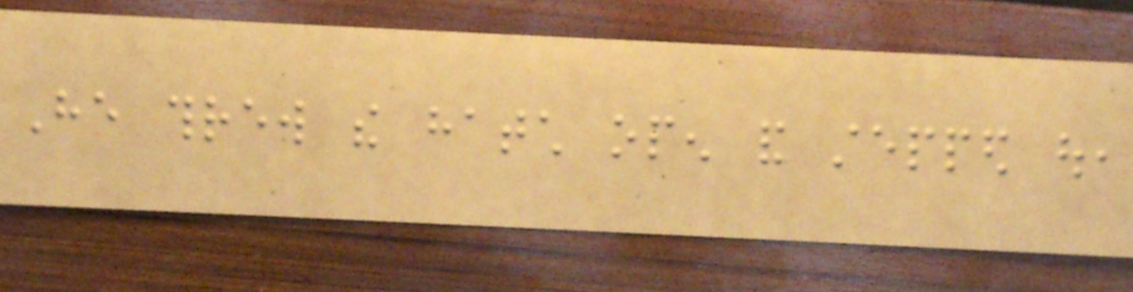He threw the hatch open and stepped out,
